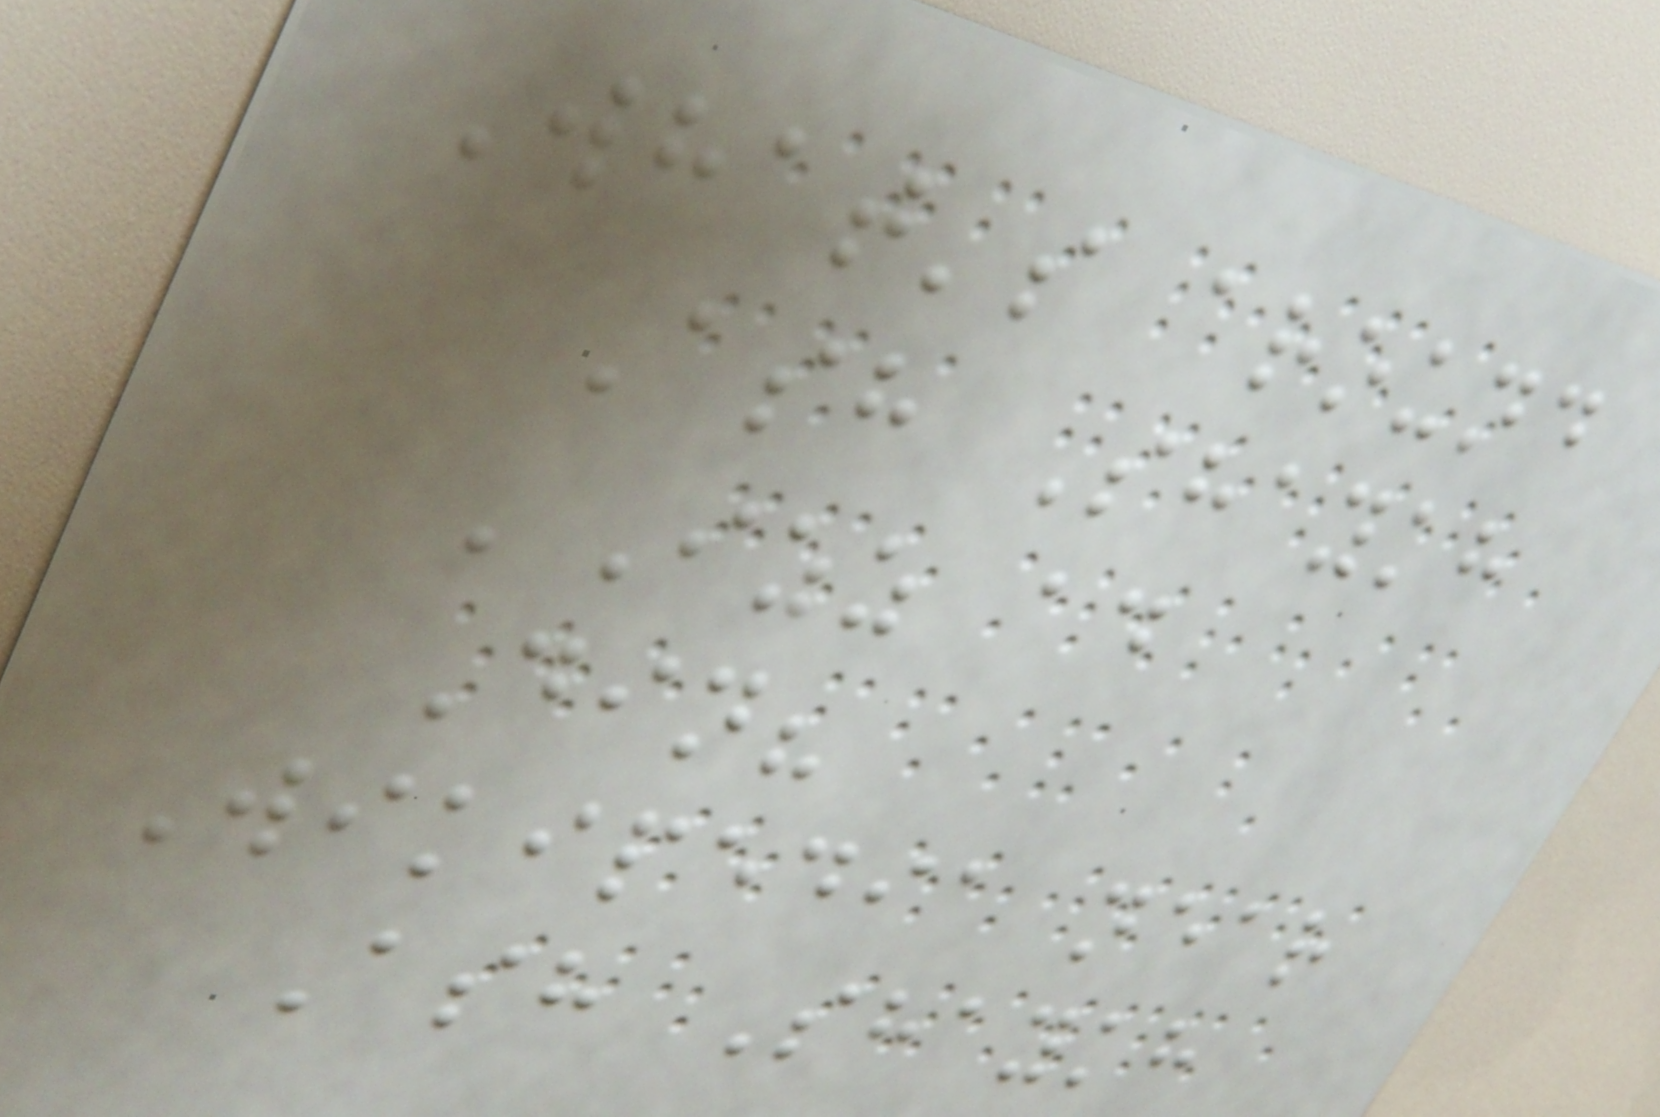What's around
Ash Shaykh
'Izz ad
Din?
Wikipedia near
Ash Shaykh
